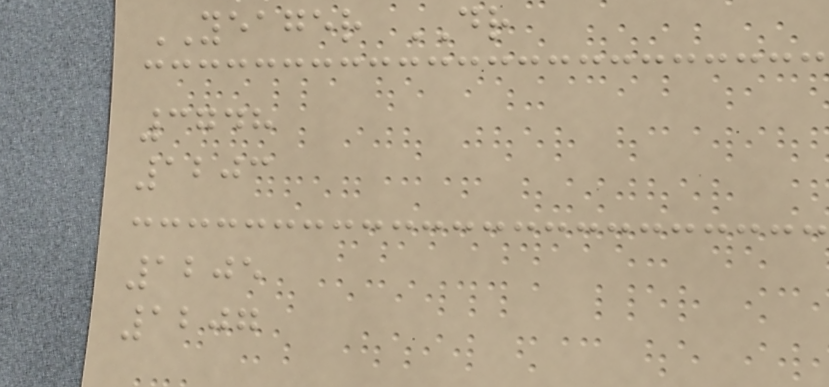YEAGER DR
3748
1203
1205
1207
